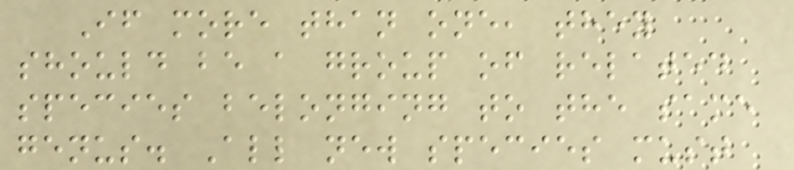If more than one, they
should be a group of related
species belonging to the same
genus. All new species must
